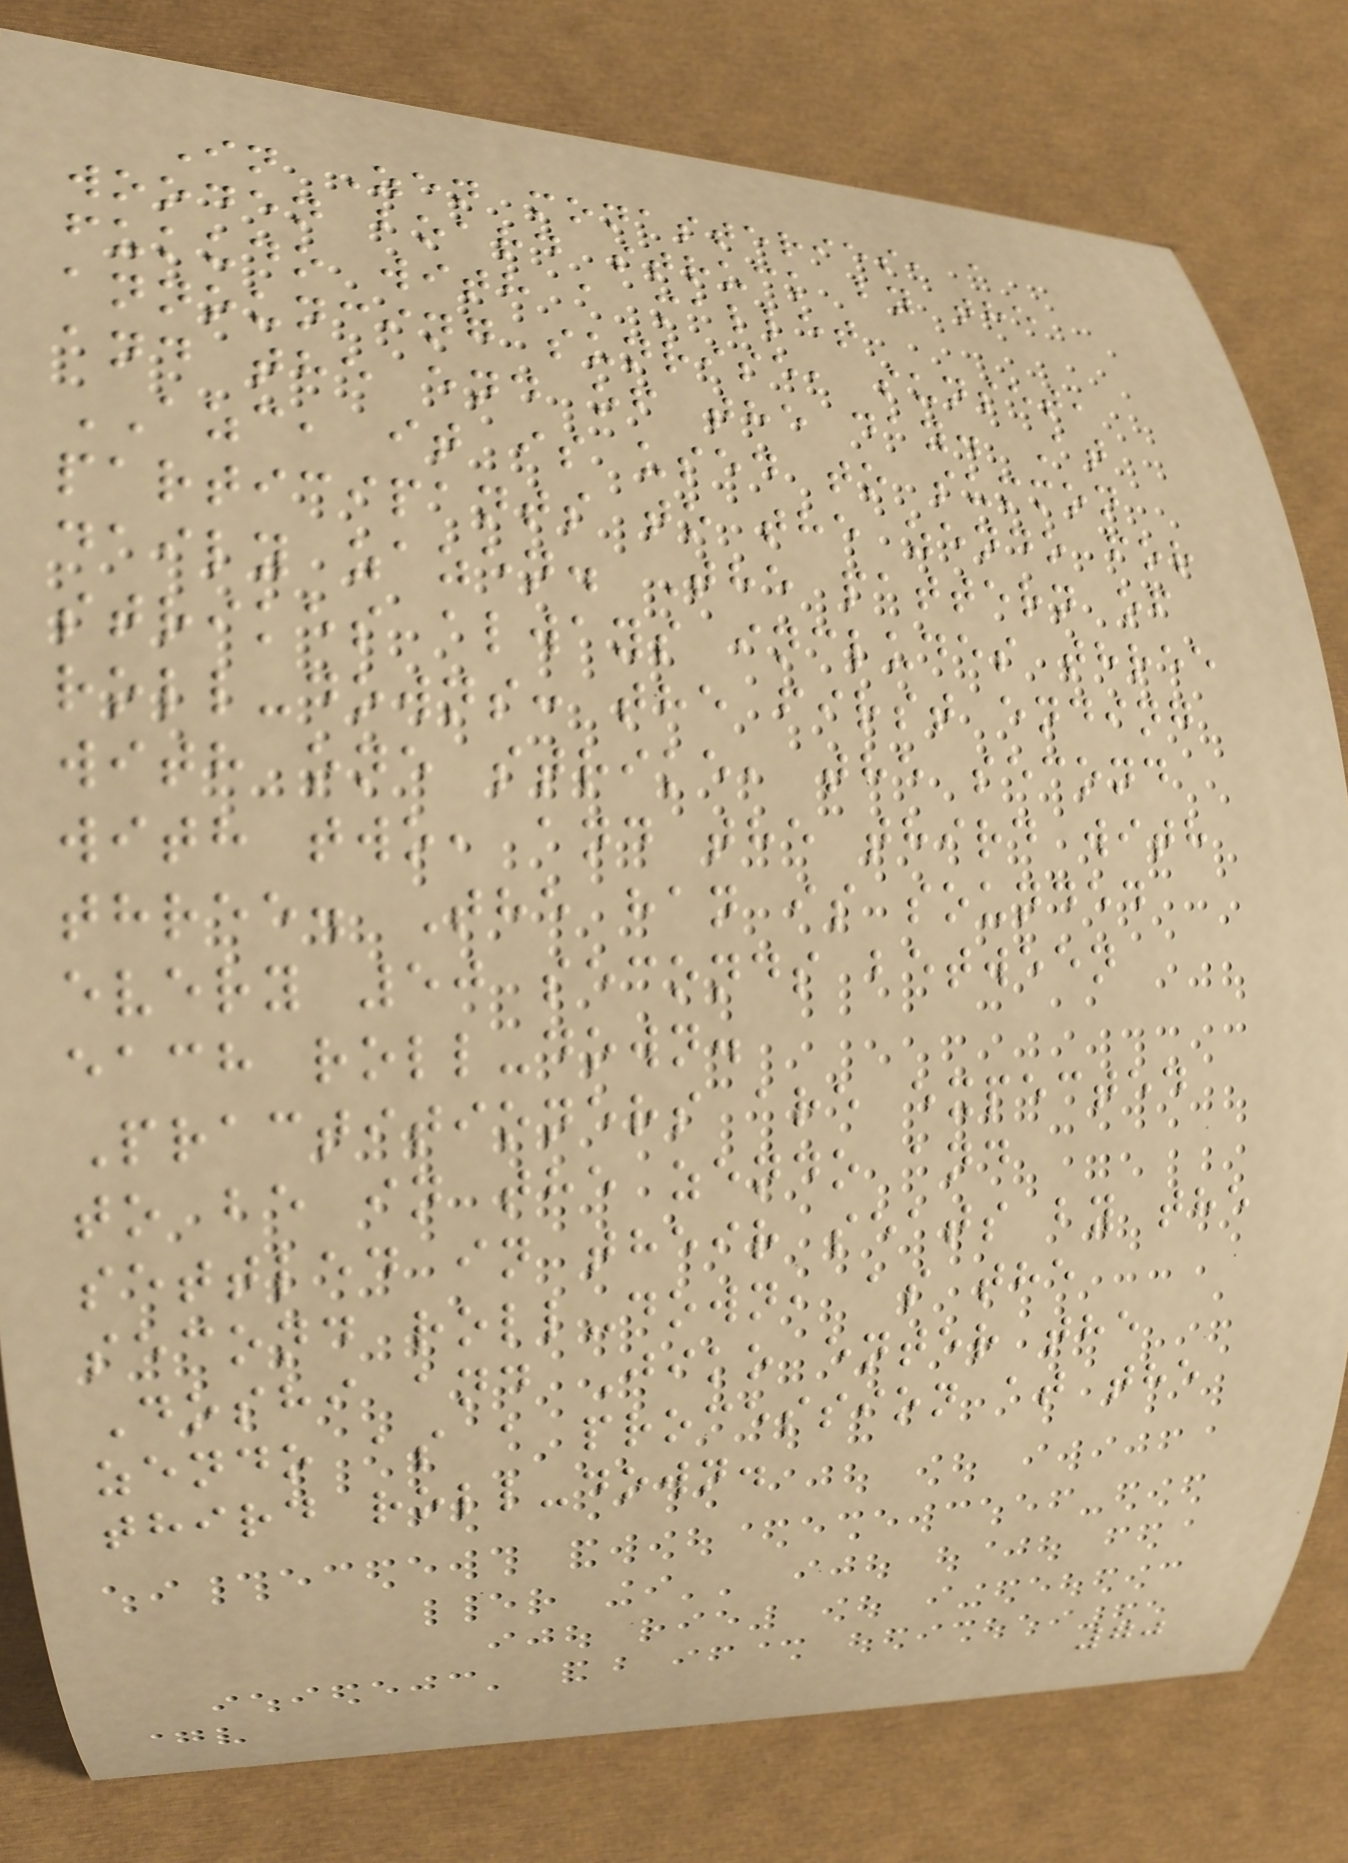In Zen monasteries, a
wooden board struck by the
fukudo with a mallet
announcing sunrise, sunset,
and the end of the day. At
AZC, it is used to summon
participants to the zendo for
daily zazen. The pattern of
strikes always includes three
roll-downs: the first ending
with one strike, the second
with two, and the third with
three. The han is sounded
every 50 seconds between
each roll-down.
Practitioners are expected
to be in the zendo and
settled in their seats by the
second roll-down, as the
Doshi and Jiko enter the
zendo as a procession at the
third roll-down.
70
